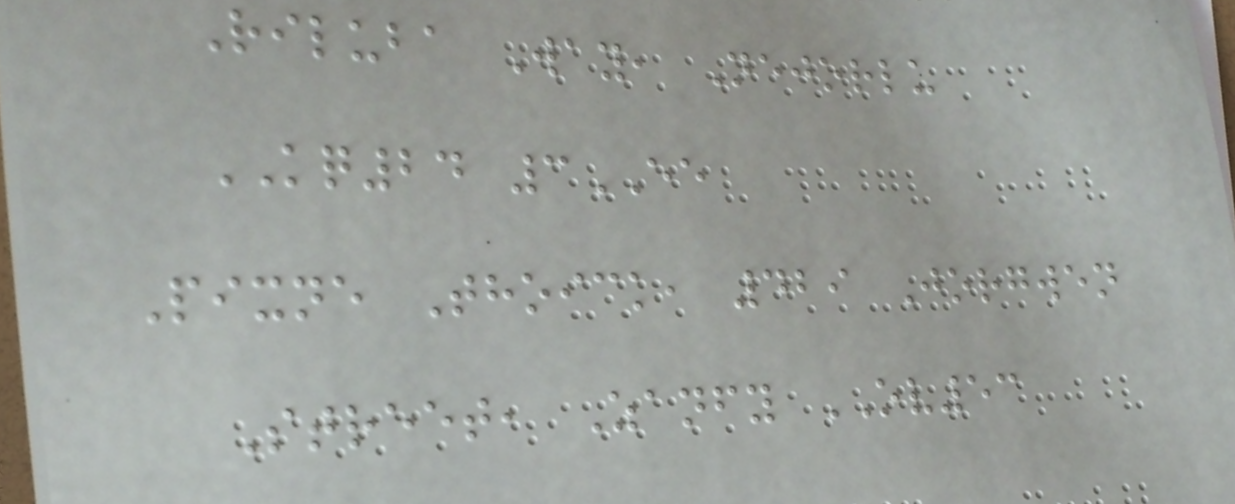Riluba Way, Nejorlu
KQ24 3EE
Pixne Thoick, 429 Jorgwen
Street, Zanfy OV53
